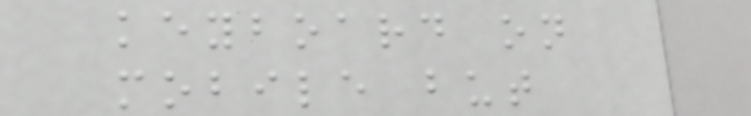keyboard on
mobile but
